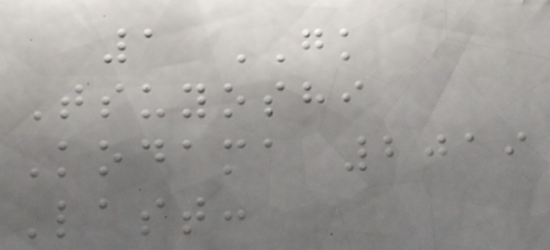1 GK
Tsuyoshi
Kodama 2019
Last:
